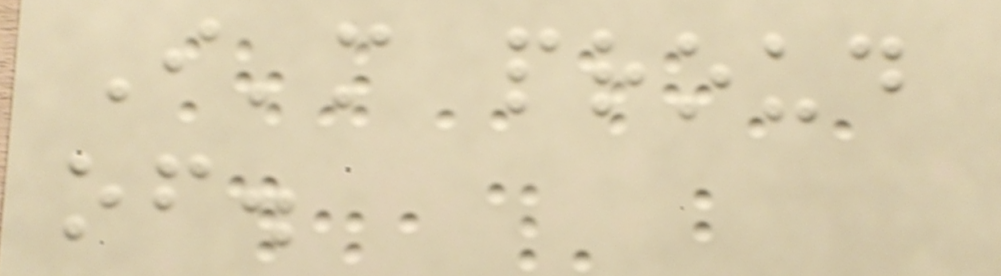I'm proud
of.
